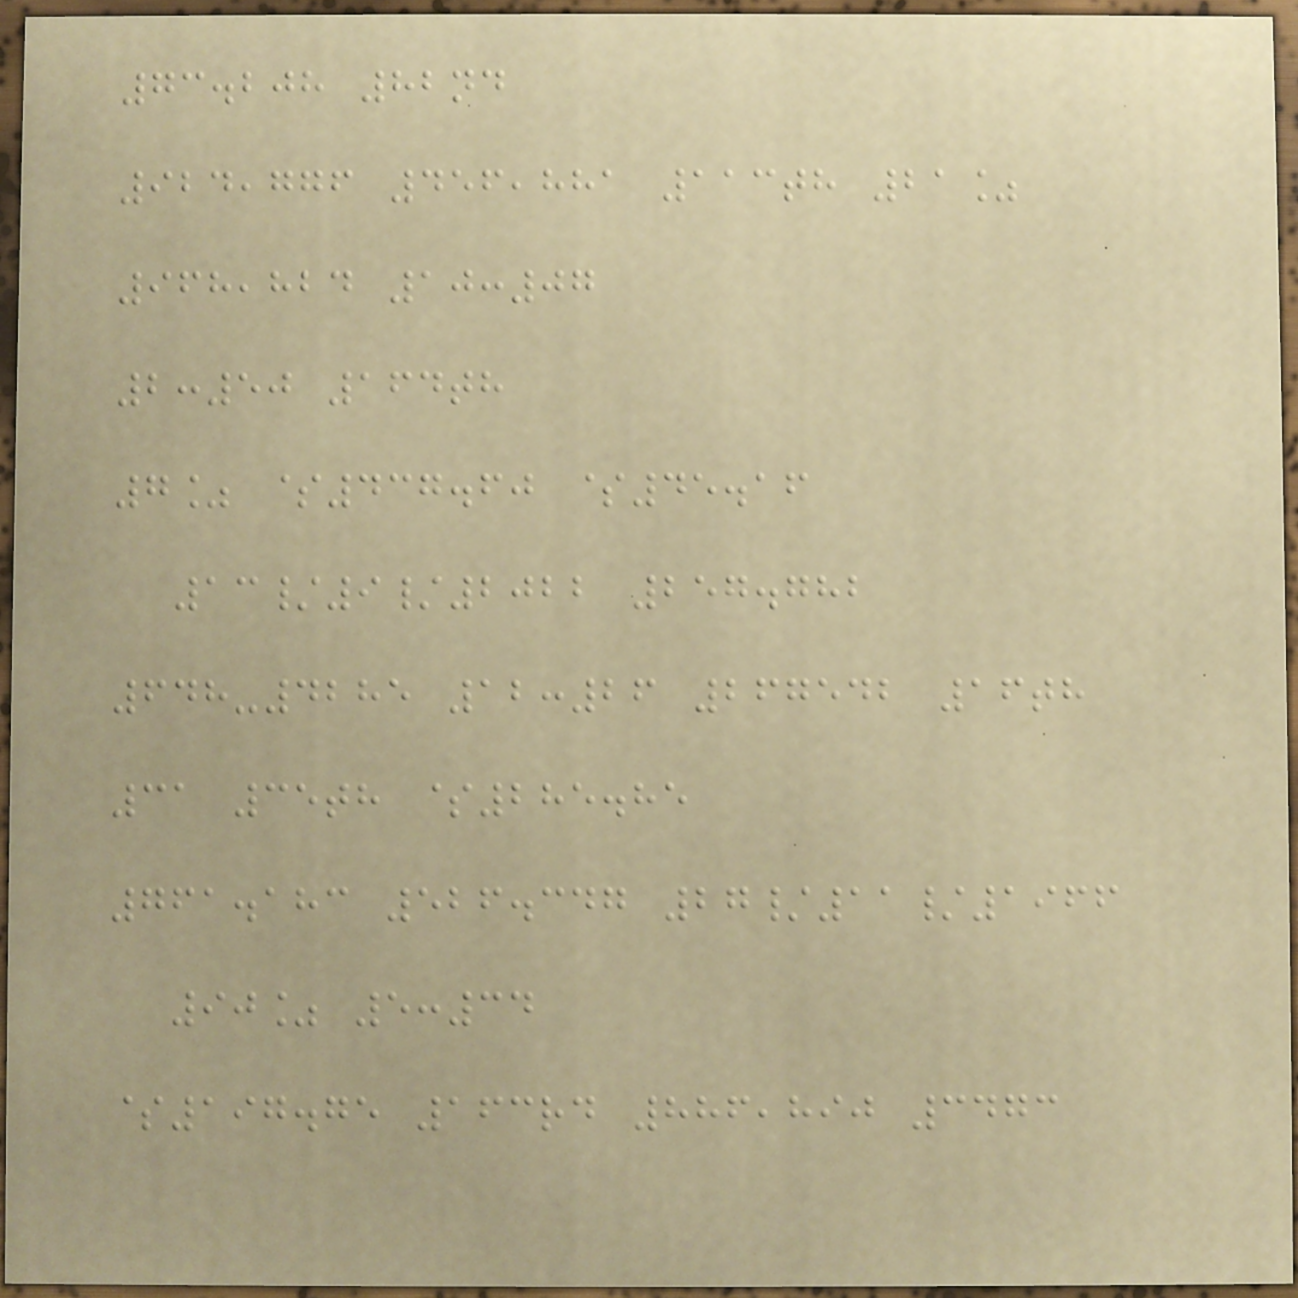73.208 82nd
924,776 456,881 113th 21%
968,824 10:07
2:50 164th
7% $437.60 $45.16
13/9/2022 257.782
648-4285 12:26 267542 16th
31 35th $285.85
761.183 526.347 27/11/1966
90% 5:34
$197.75 163rd 886,890 3473
